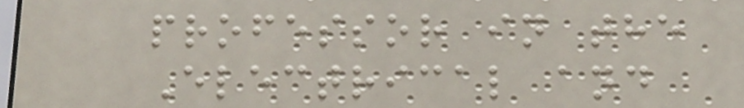professor in the
Electrical and
